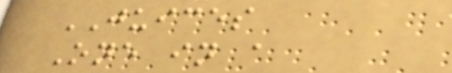JUICES
One in a
